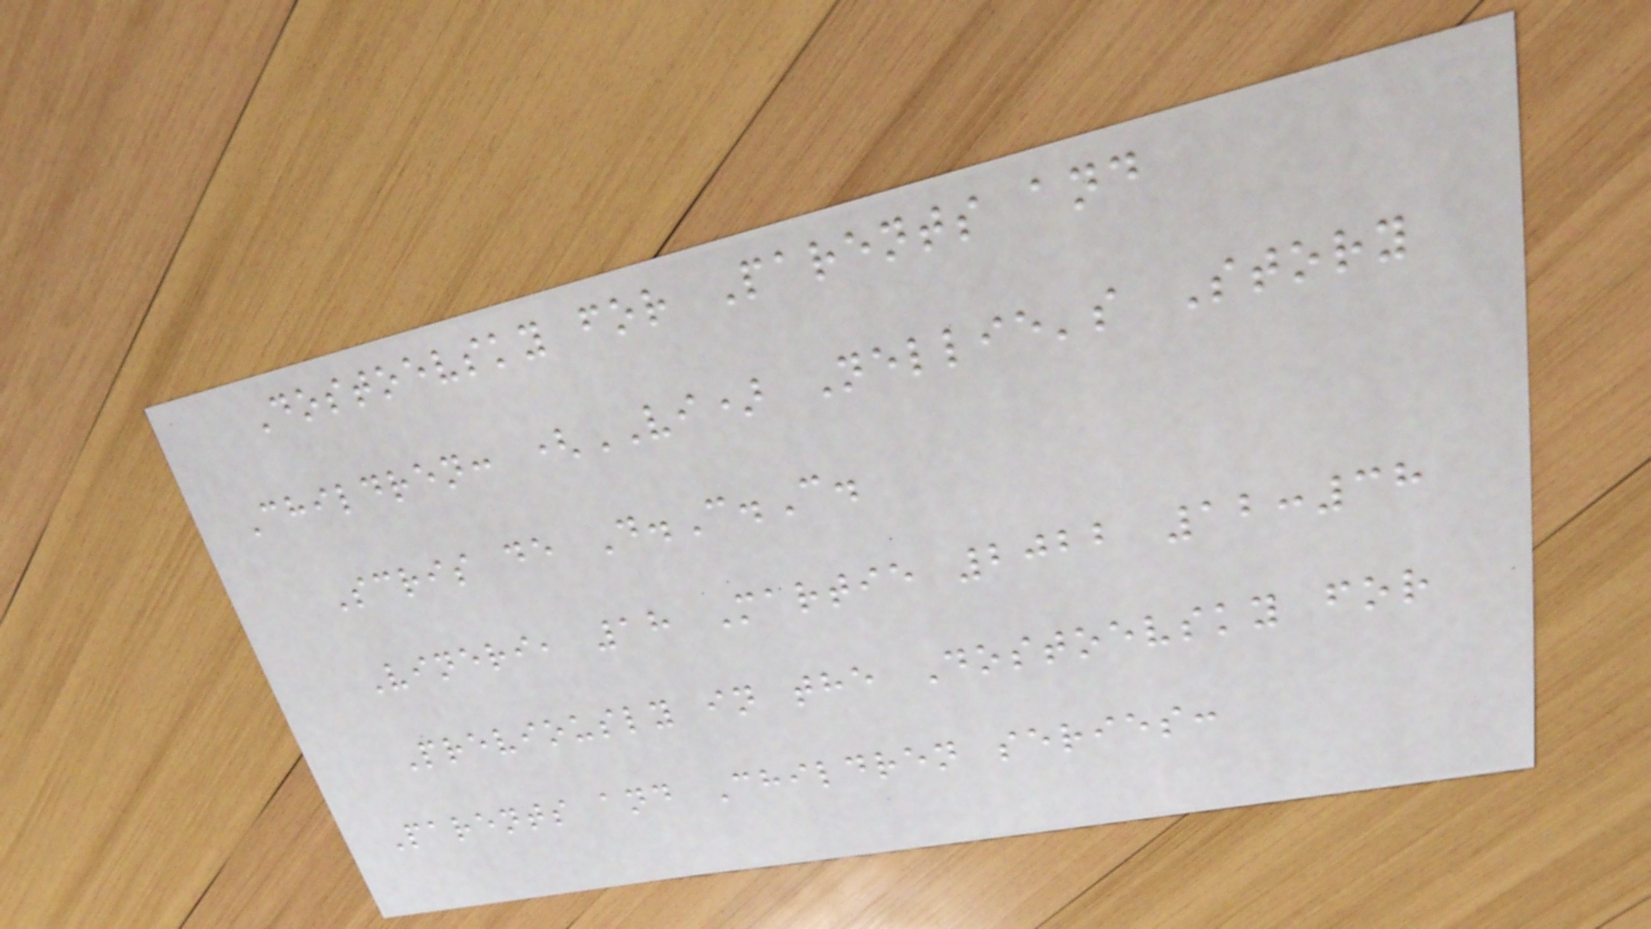Dostoevsky for Parents and
Children: (VI) Nellie's Story
Scris de D.C.C.
Vineri, 18 Martie 2022 12:38
Previously in the Dostoevsky for
Parents and Children series:
